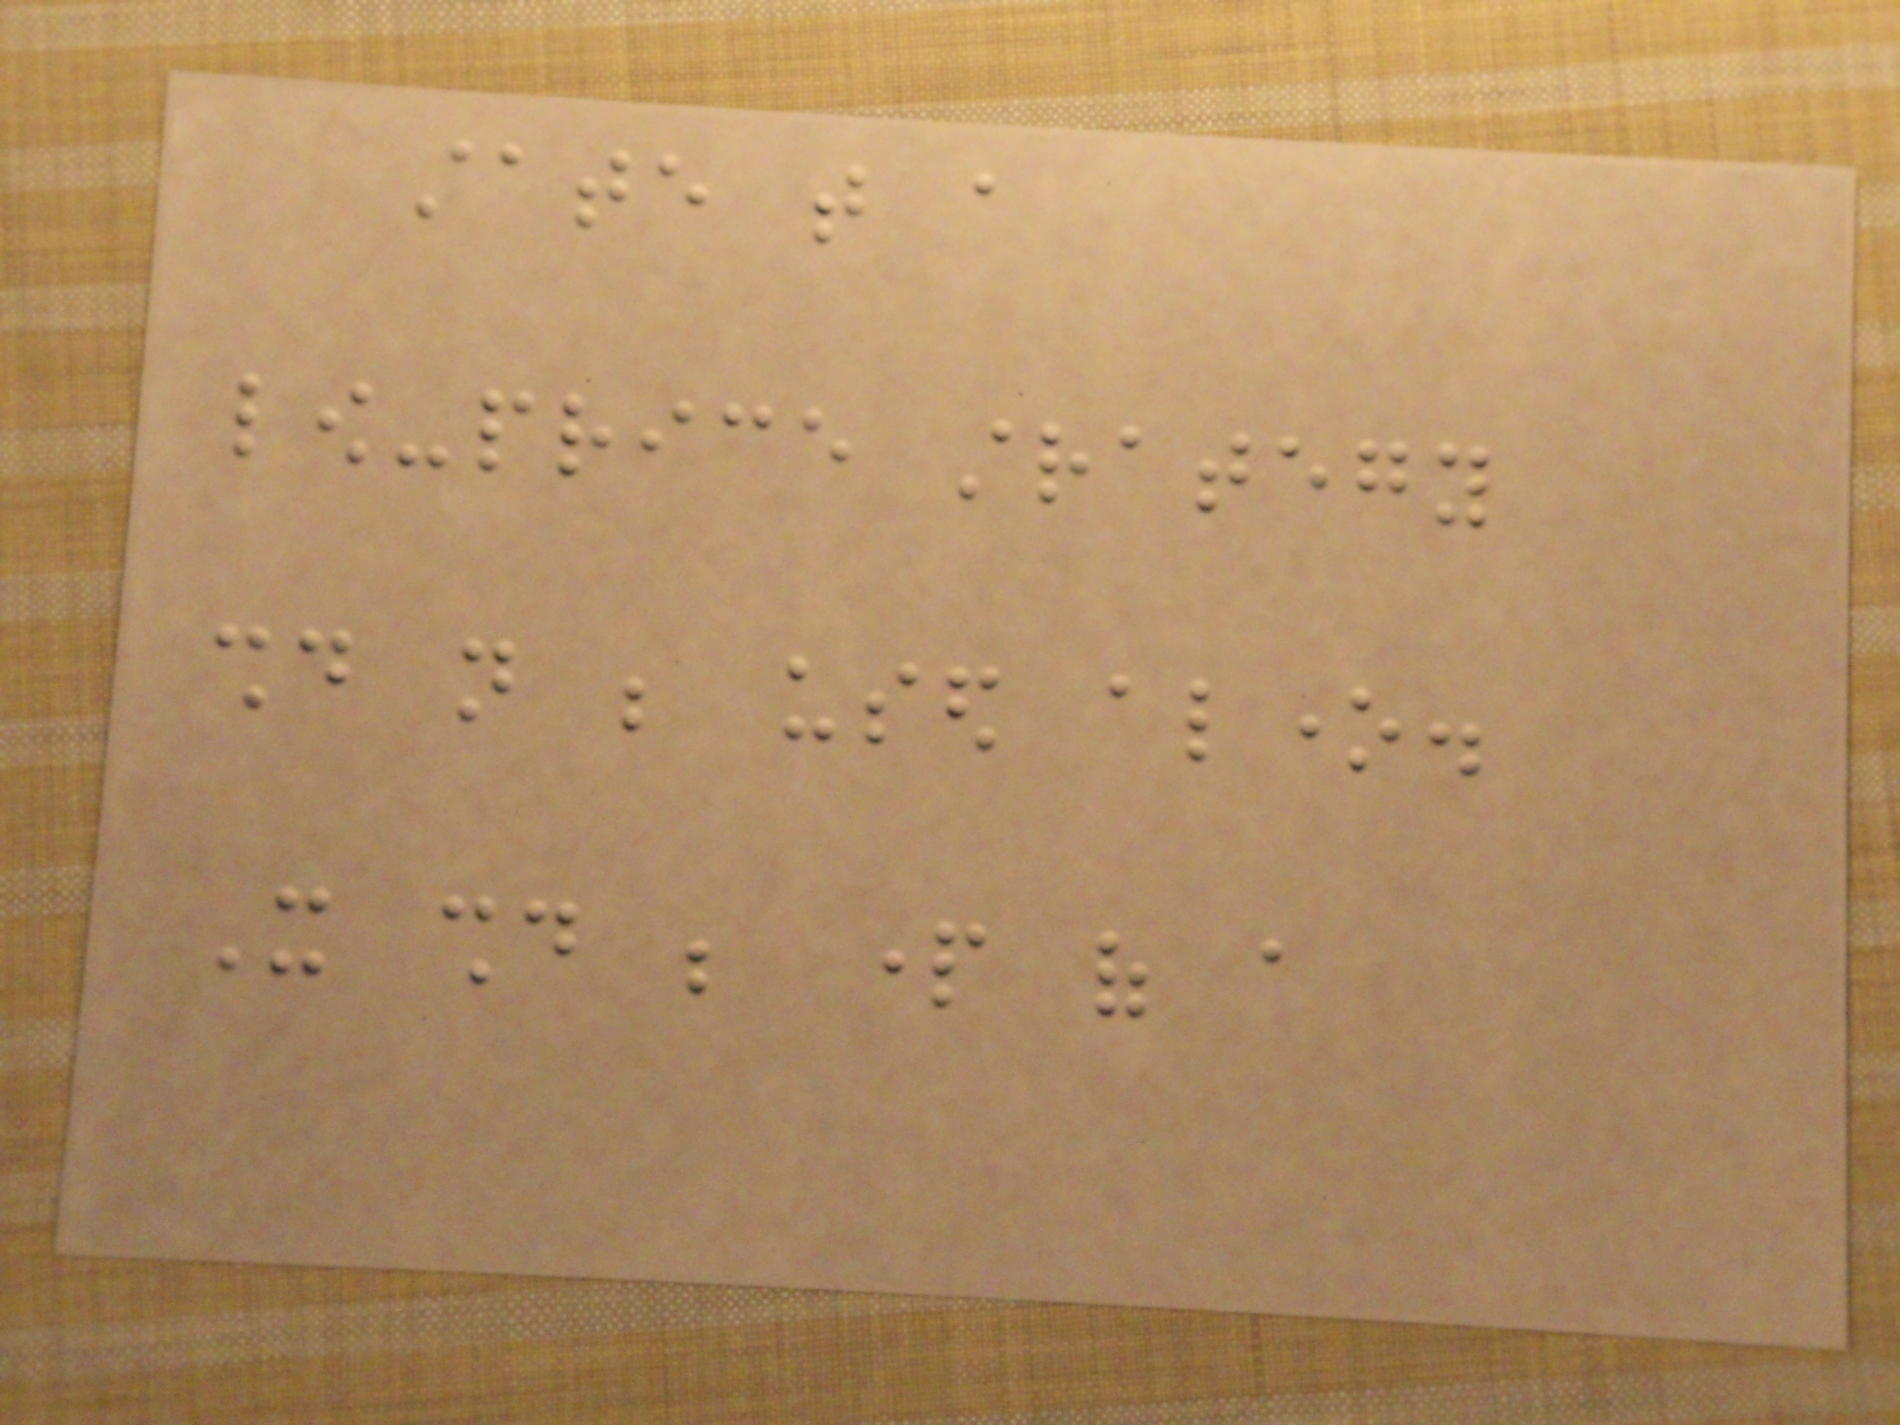state that a
low-price strategy
should not be used alone.
It should be part of a
